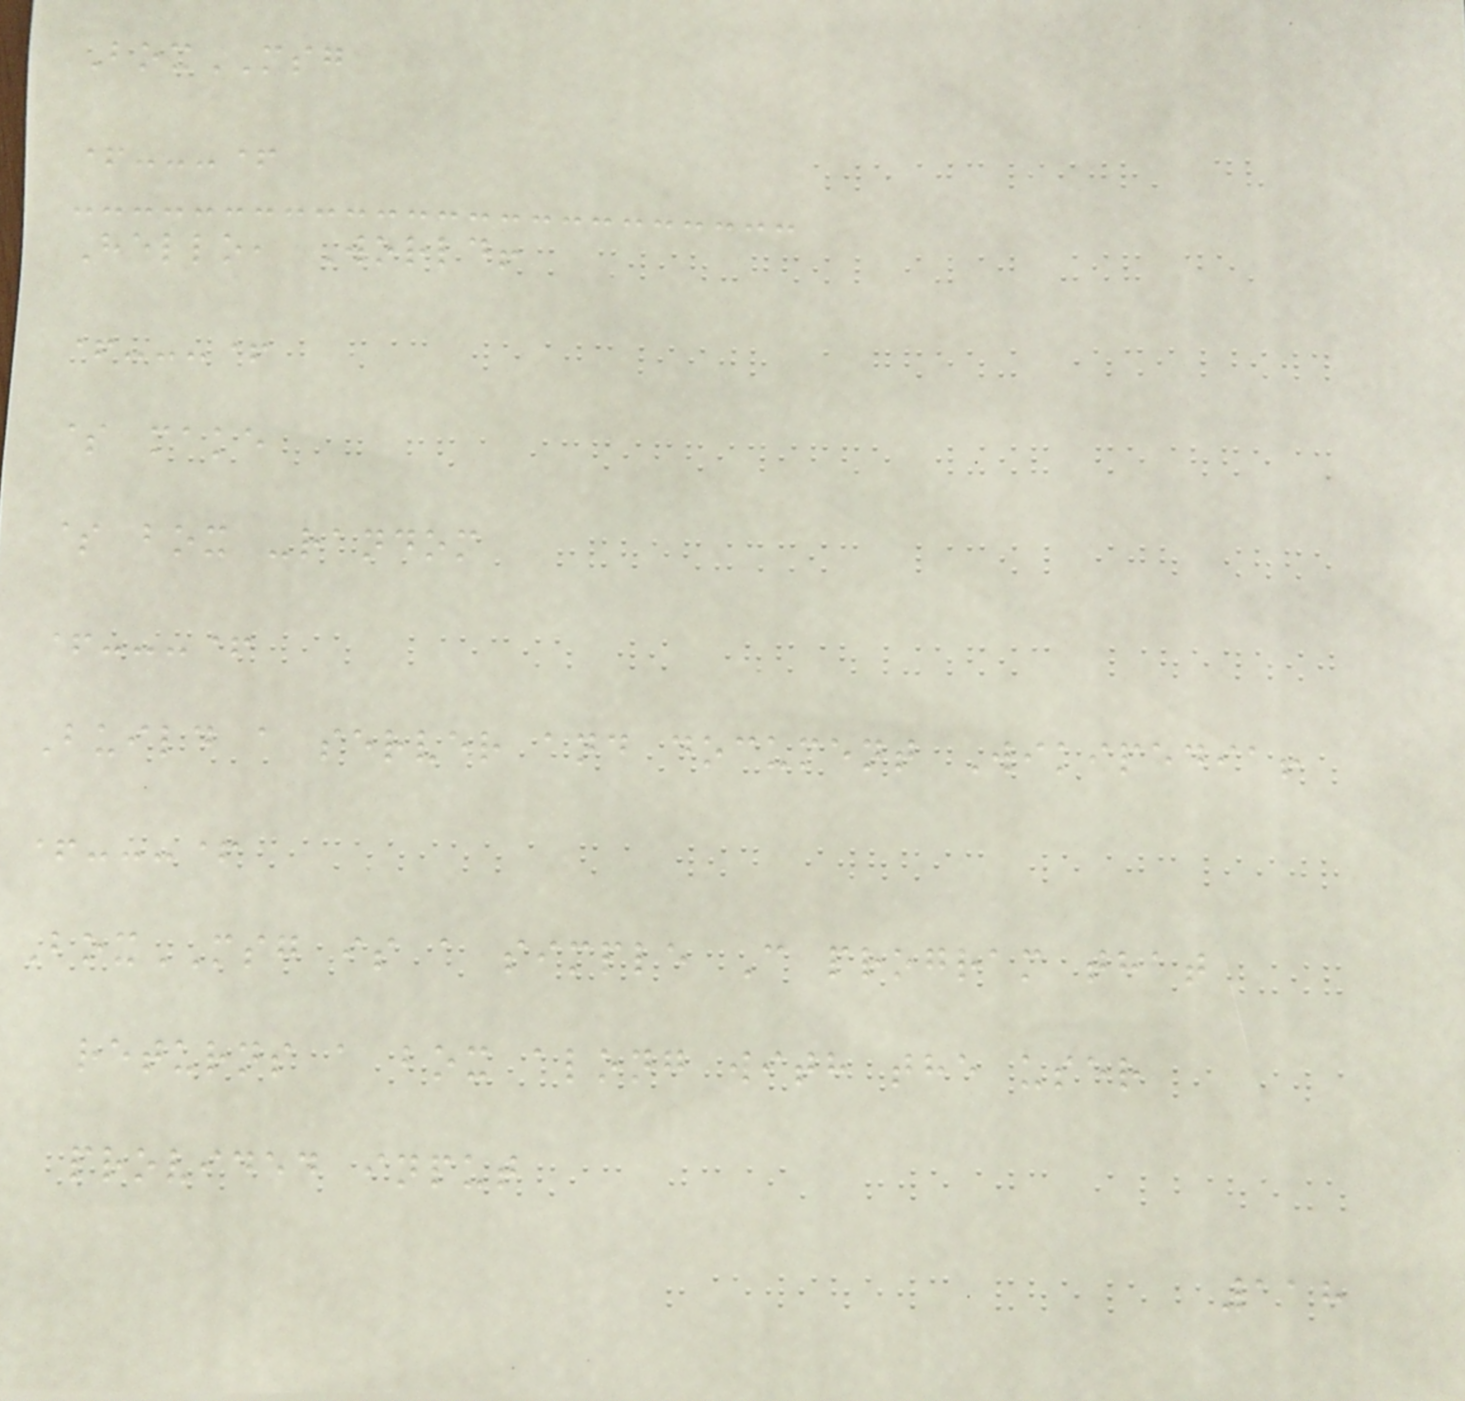BoxMSG
+---+
Hello, World!
+---+
$ make
$ box -random
+---+
Build a server and document Wikipedia!
+---+
BoxMSG is a simple C program that
returns a box along with the user
provided input
118
